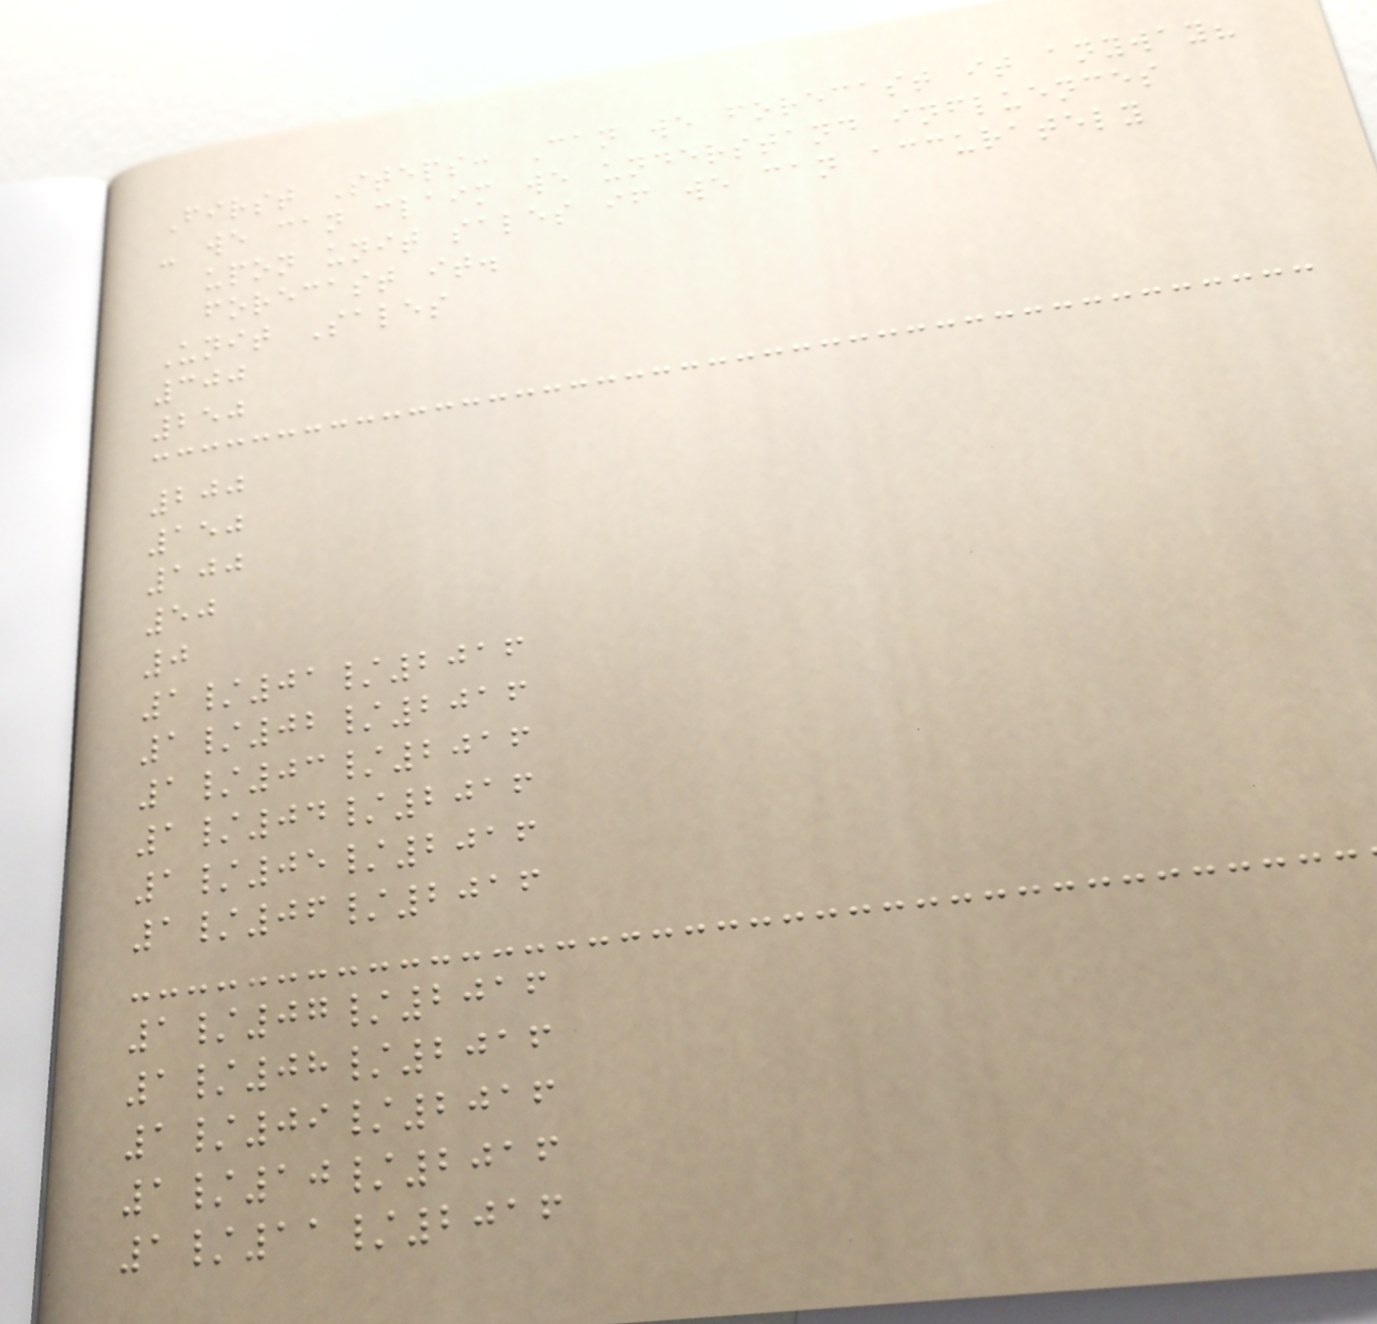First Steps: Can we forecast it anyway?
- we can claim we understand influences
upon unit sales if we can accurately
forecast it.
Unit Sales
300
250
200
150
100
50
0
1/01/2016
1/02/2016
1/03/2016
1/04/2016
1/05/2016
1/06/2016
1/07/2016
1/08/2016
1/09/2016
1/10/2016
1/11/2016
